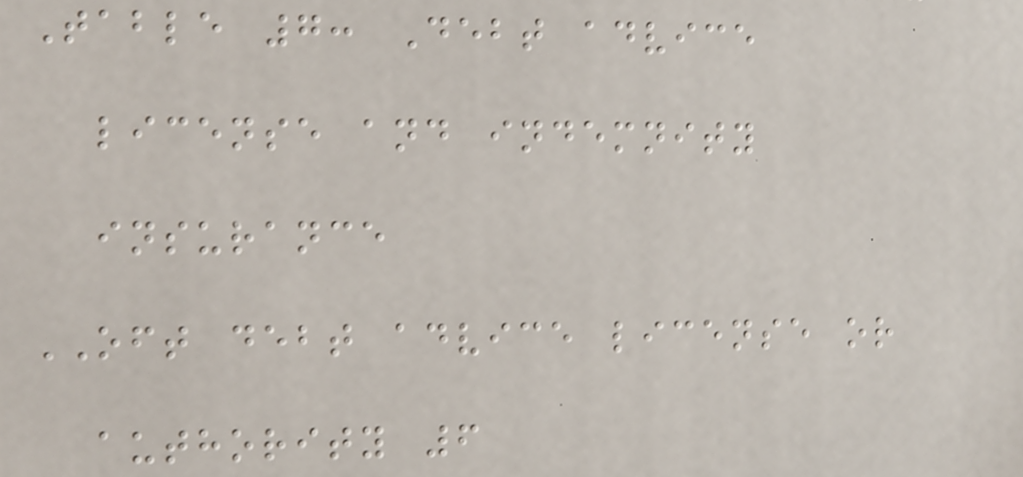Table 7: Debt advice
license and indemnity
insurance
OFT debt advice license or
authority 6
